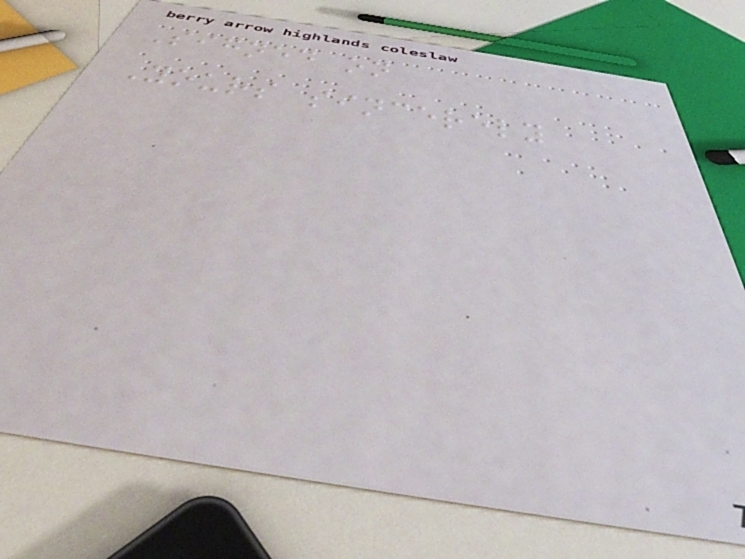Signed on
Yours sincerely
